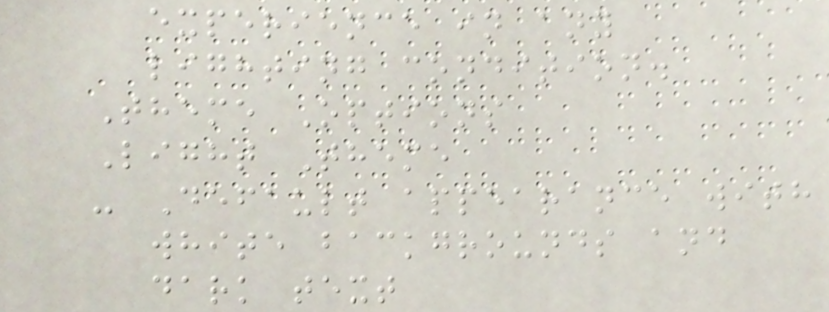experience in any
lighting condition.
Theme Options
Light Theme
- Default appearance with
white backgrounds and
dark text
